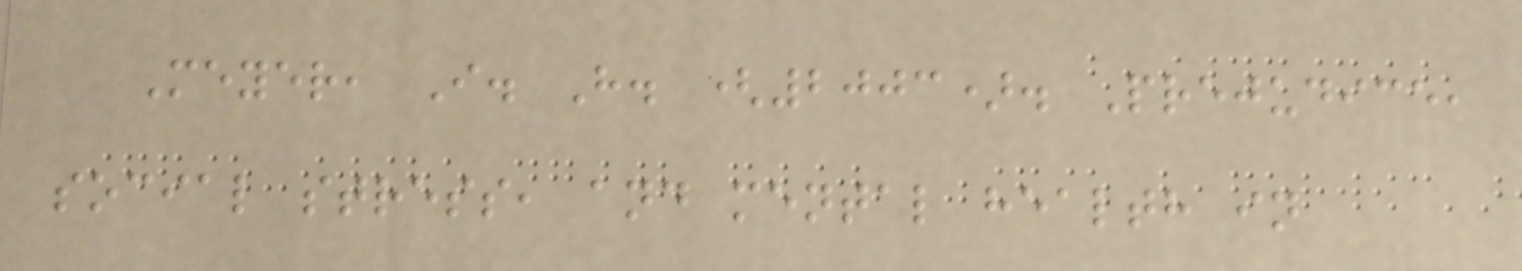Meyer, I. H. (2003). Prejudice,
social stress, and mental health in
